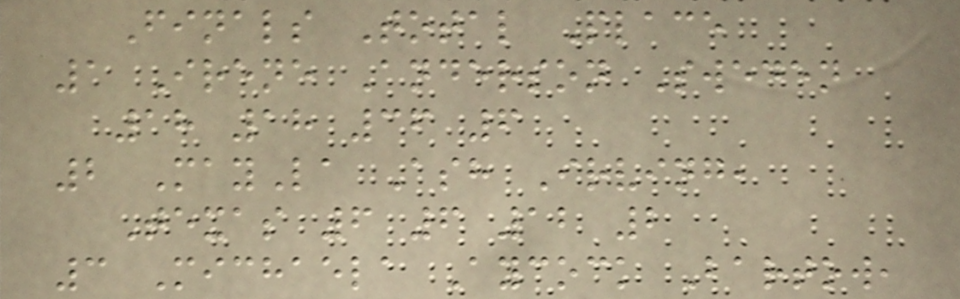Finals Total Place
1 Irene Anderson Sweden
18 18 36 6
2 MayLa Ash Irving,
Texas 6 6 12 2
3 Michaela Aycock Bartow,
